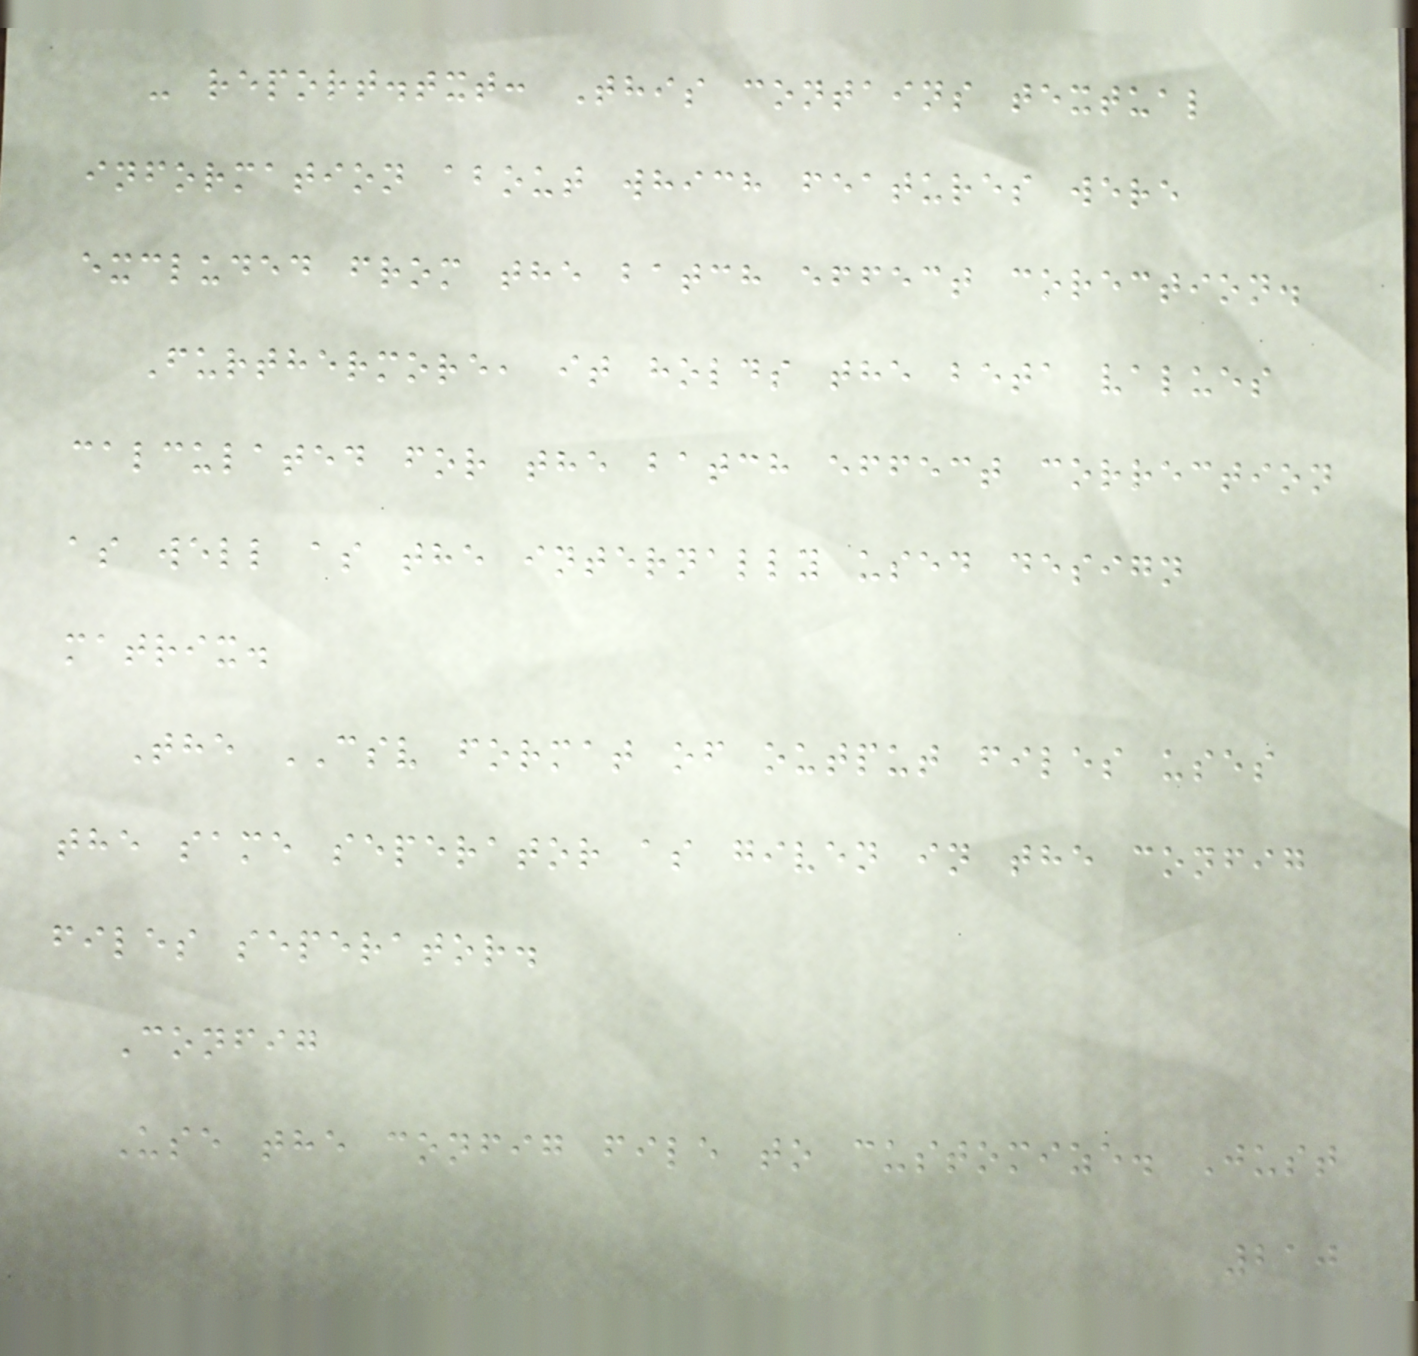- report.txt: This contains textual
information about which features were
excluded from the batch effect corection.
Furthermore, it holds the beta values
calculated for the batch effect correction
as well as the internally used design
matrix.
The CSV format of output files uses
the same seperator as given in the config
files seperator.
Config
Use the config file to customize. Just
210
